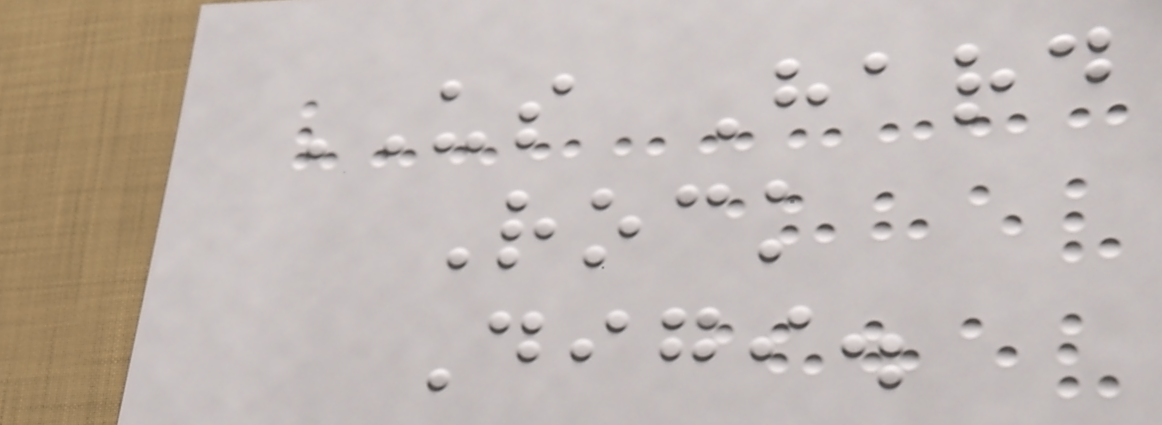US Hard
Rock
Digi.
